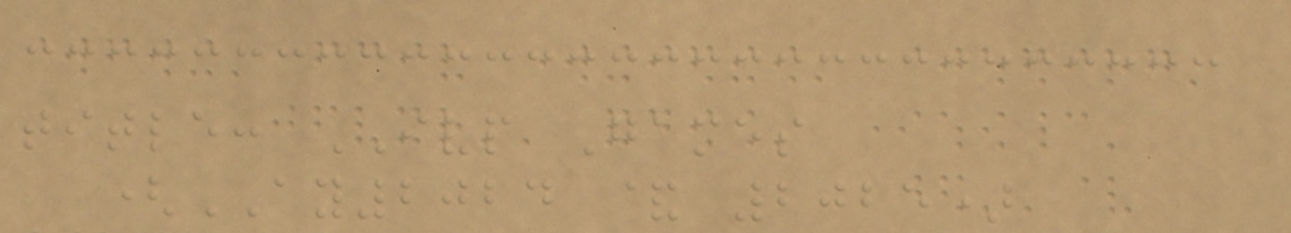title: IVP Games
(AY2024 & 2025)
